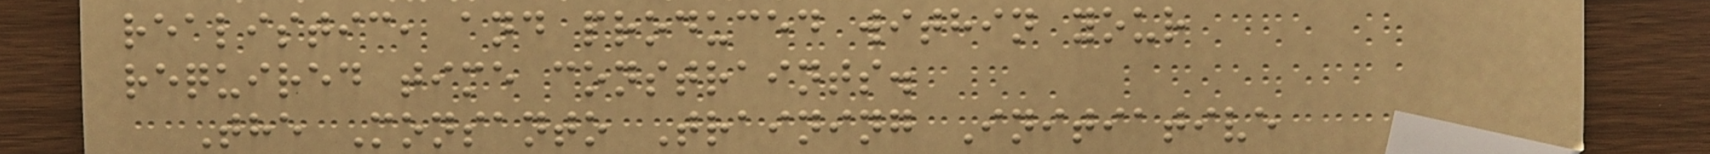realistic, and produced within your
required time constraints.
The Monsanto Training Initiative
